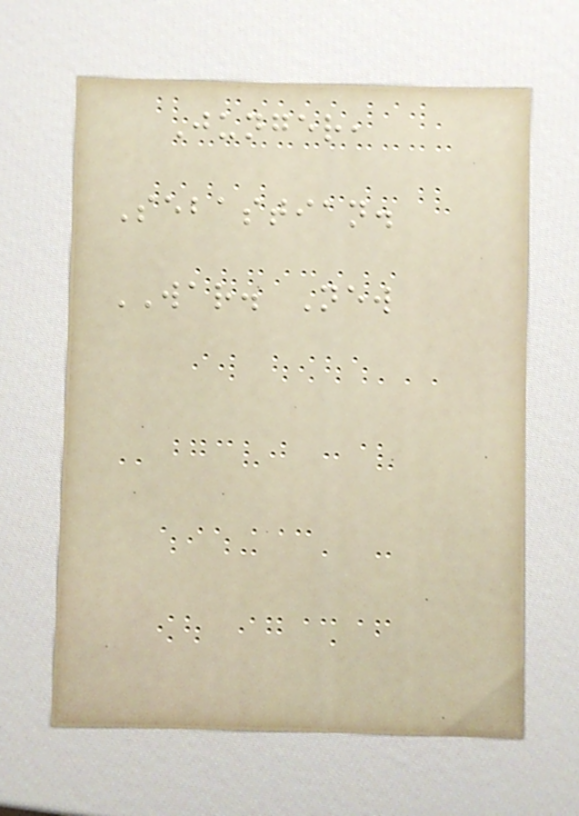Junger,
Sebastian.
WAR. New
